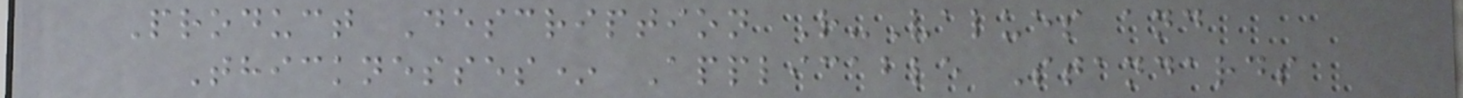Product Description R-Values and
Thicknesses* Applicable Standards
